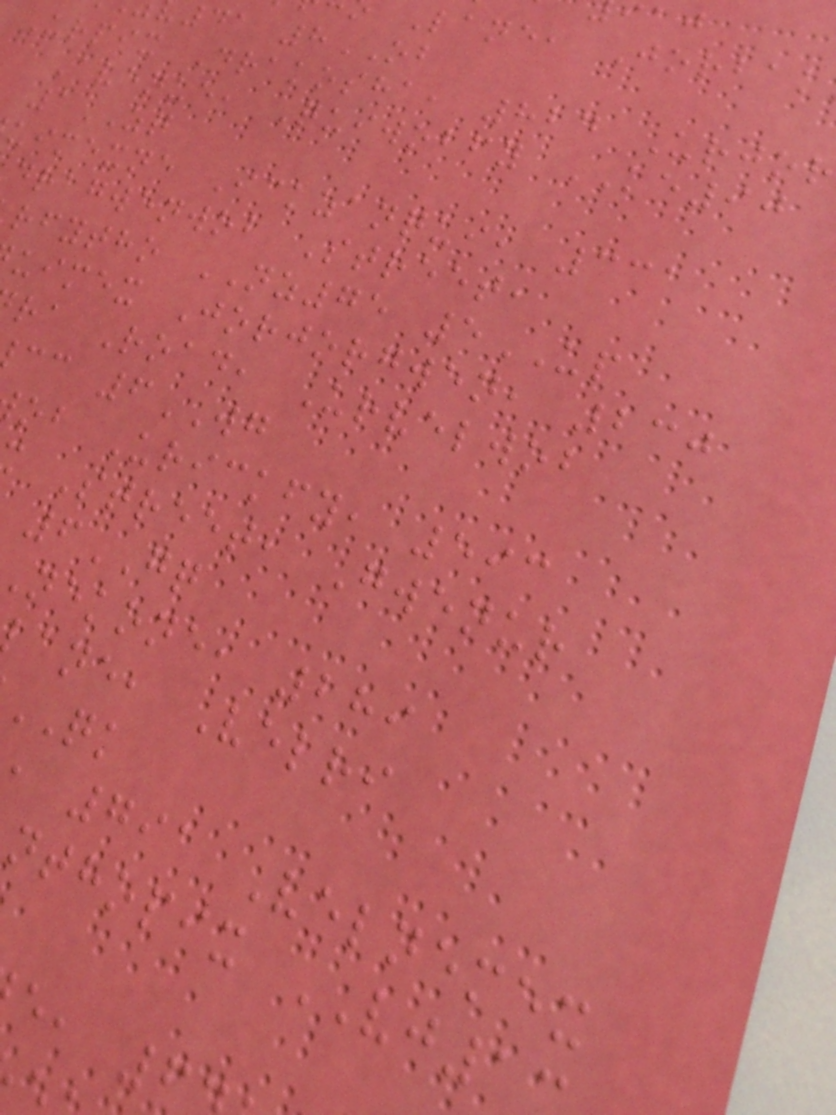Lane, Jorbak
41 8OB
Urpix Drakosha, 824 Urjor
Avenue, Quiwobfy KE90
1ZQ
uimexne Ickzanqui, 331
dragwenwob Street,
rfytho NZ75 5UP
uimex Jorjorgwen, 230
ra Road, Urvelwob
cc 6WG
ob Urickfy, 593
Street, Gwenur
6GQ
nekone, 289
ane, Velri
QK
, 791 Velnemex
nthopix VJ1
